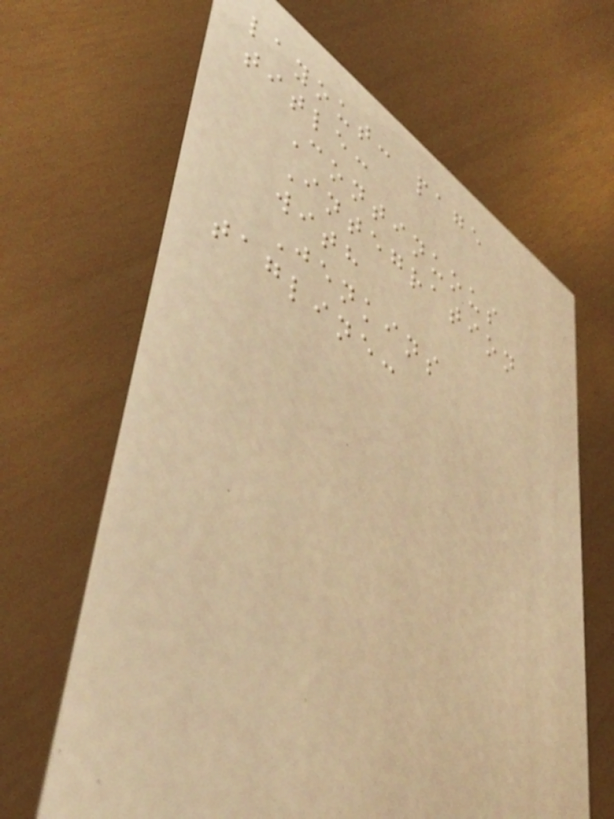layout: page
title:
Continuous
Integration
with
Jenkins
tagline:
